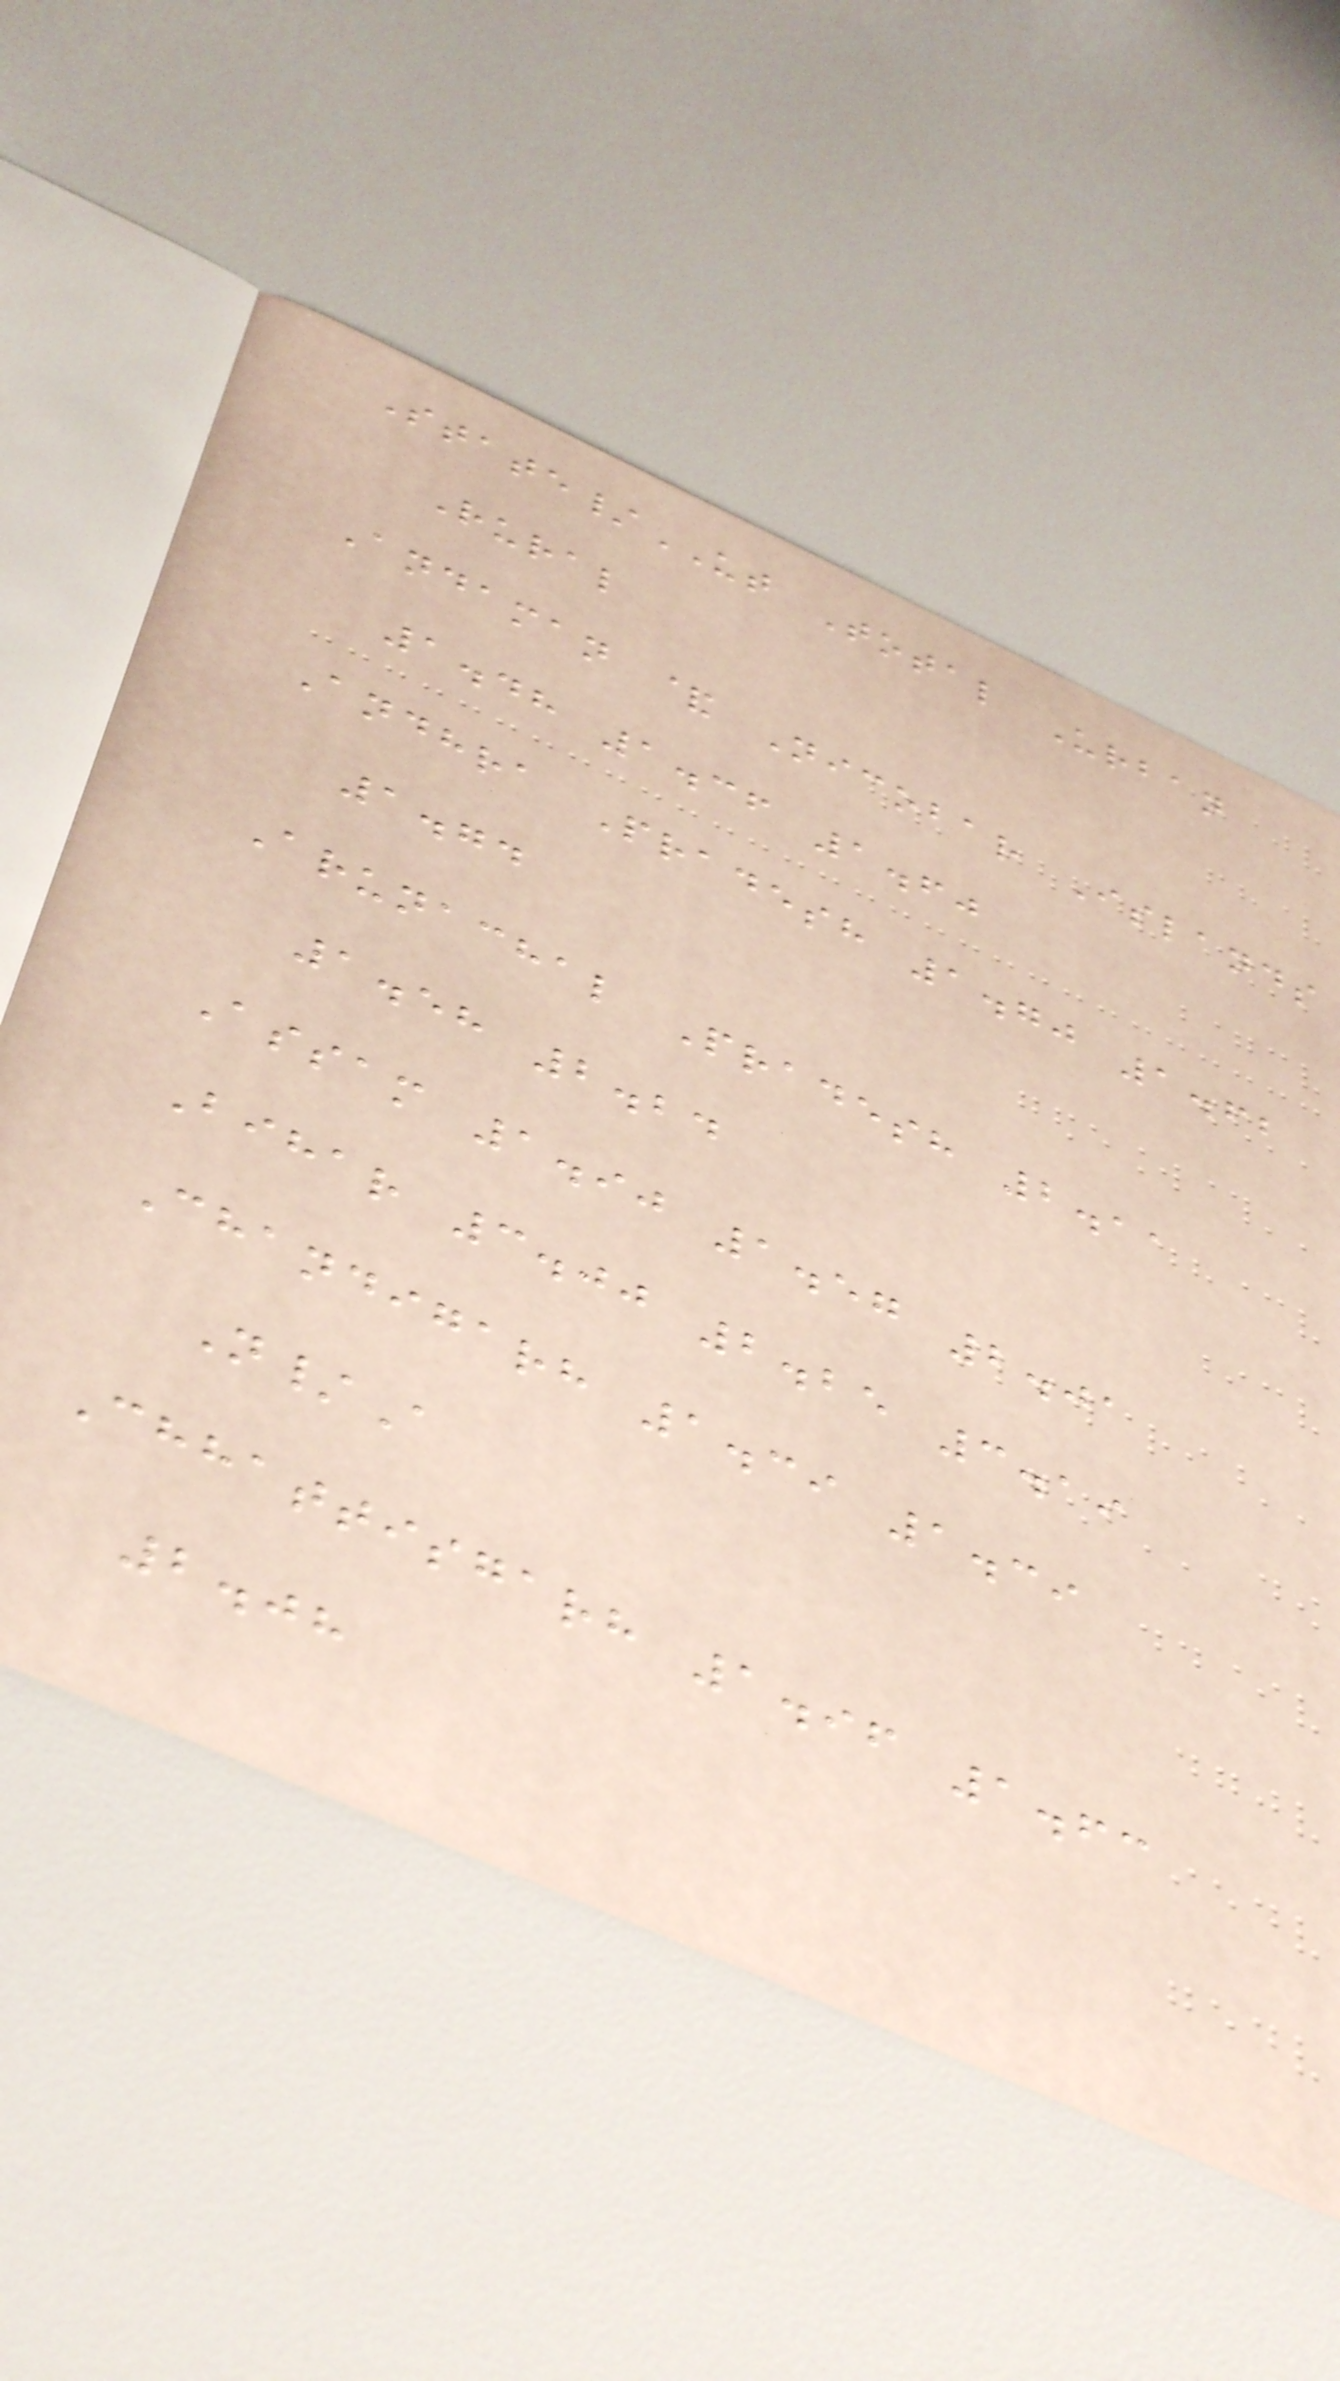State/UT Total Urban
Rural
Andaman & Nicobar Islands
1.48 1.36 1.60
Andhra Pradesh 1.70 1.62
1.74
Arunachal Pradesh 2.11
1.58 2.24
Assam 1.90 1.57 2.01
Bihar 3.00 2.25 3.19
Chandigarh 1.39 1.39
N/A
Chhattisgarh 1.96 1.63
2.08
